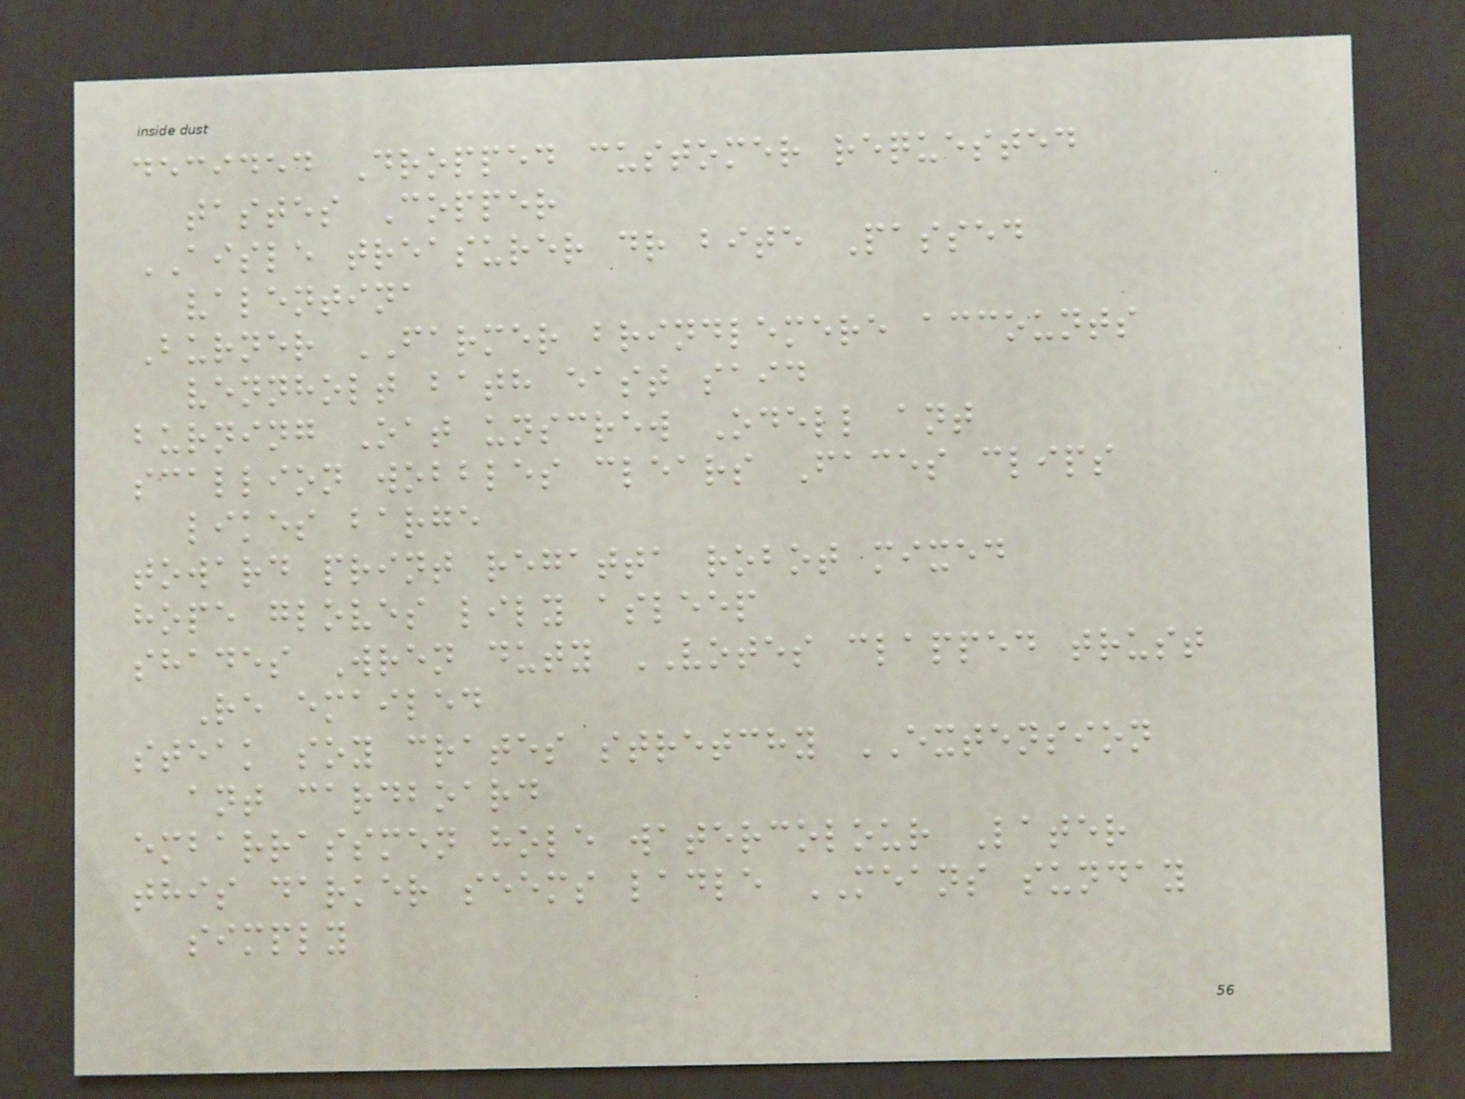decided Dropped customer requested
tastes Copper
AISLE treasurer dr bite Passed
valentina
Burner FARMER brindlemere accounts
vennholt bath east said
burning Oat unscrew Odell ant
scallion wobbles clears Faces clips
likes barge
toward print regatta robot mixed
hope gloves lily asleep
shades Wren duty VOTES clapped trust
Re emailed
steak soy crates stretchy EXTENSION
ant cardboard
embarrassmen hole watercolour Later
this darker seems ladle MEANS sunday
simply
